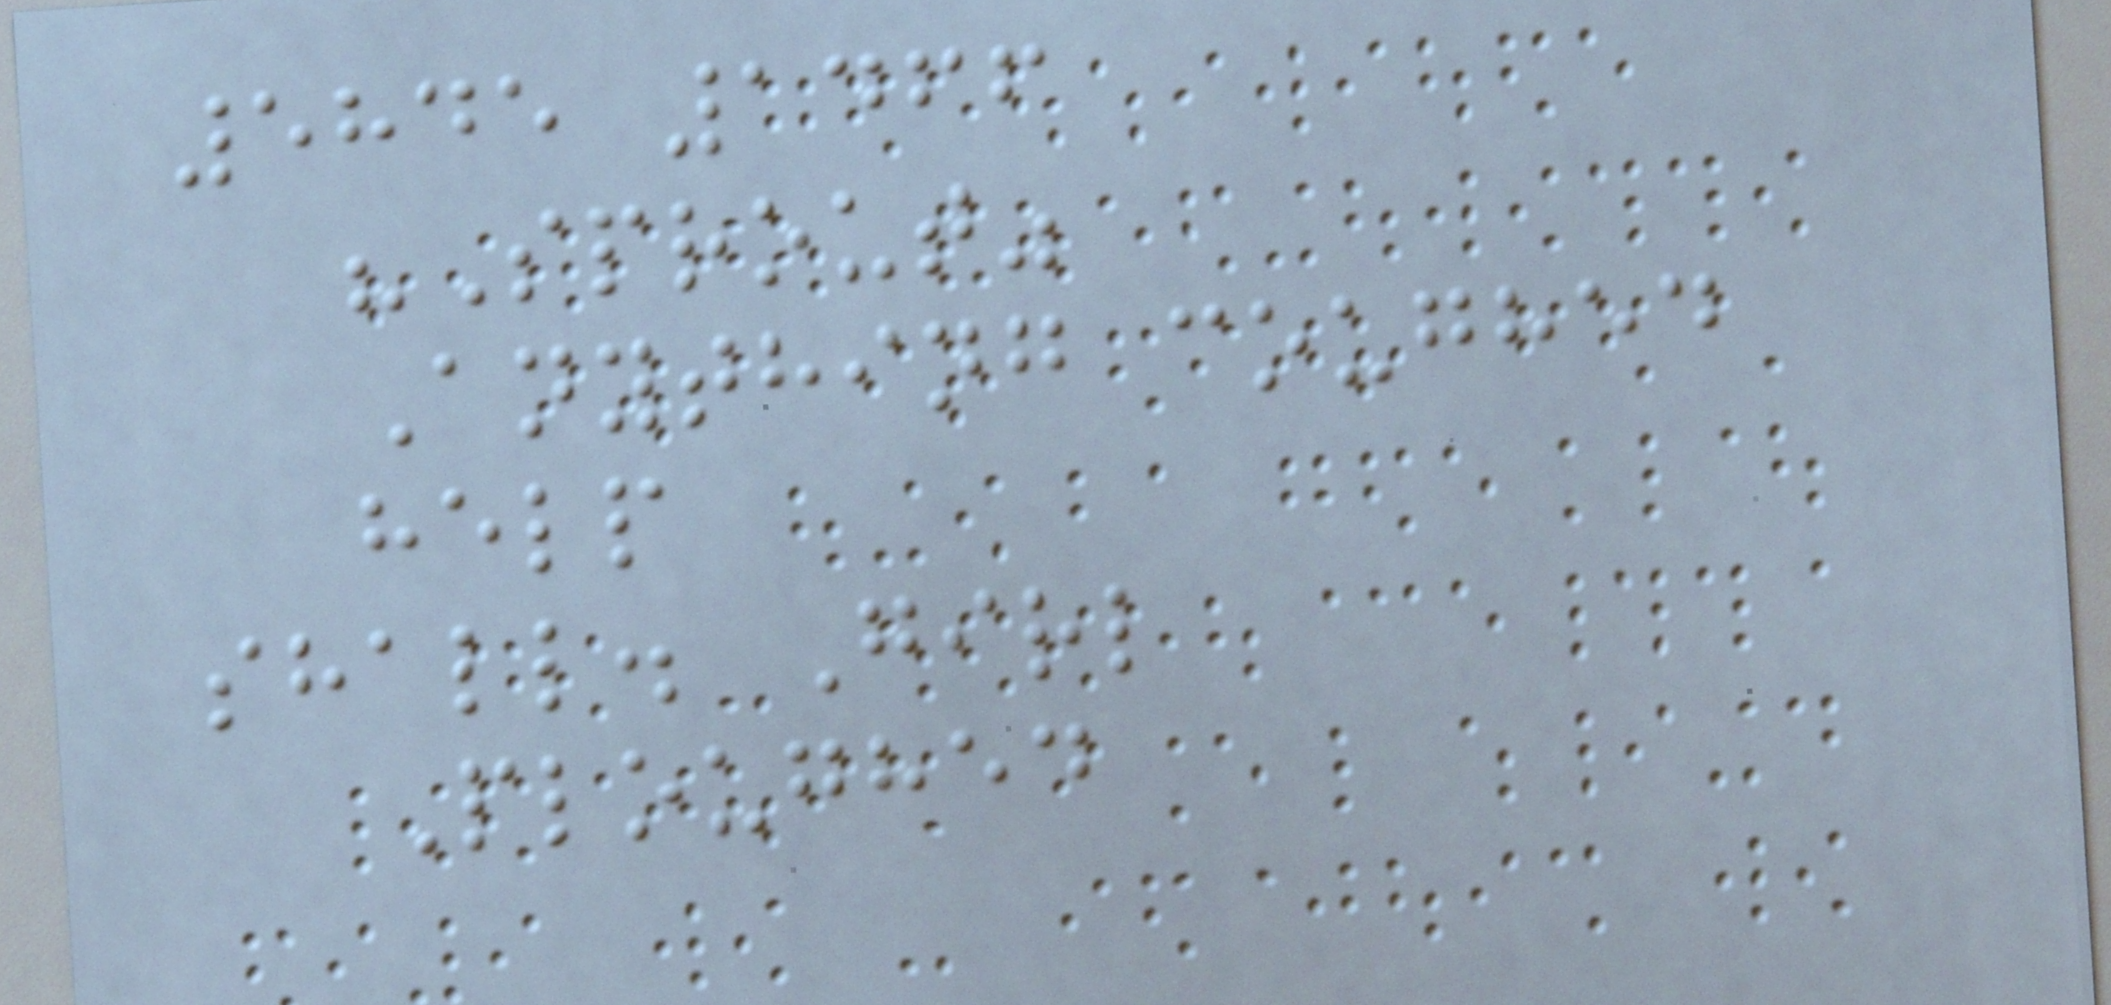5845 1466
"Sprout"
Anything coughed
help
shall. Girl
Ploughed
